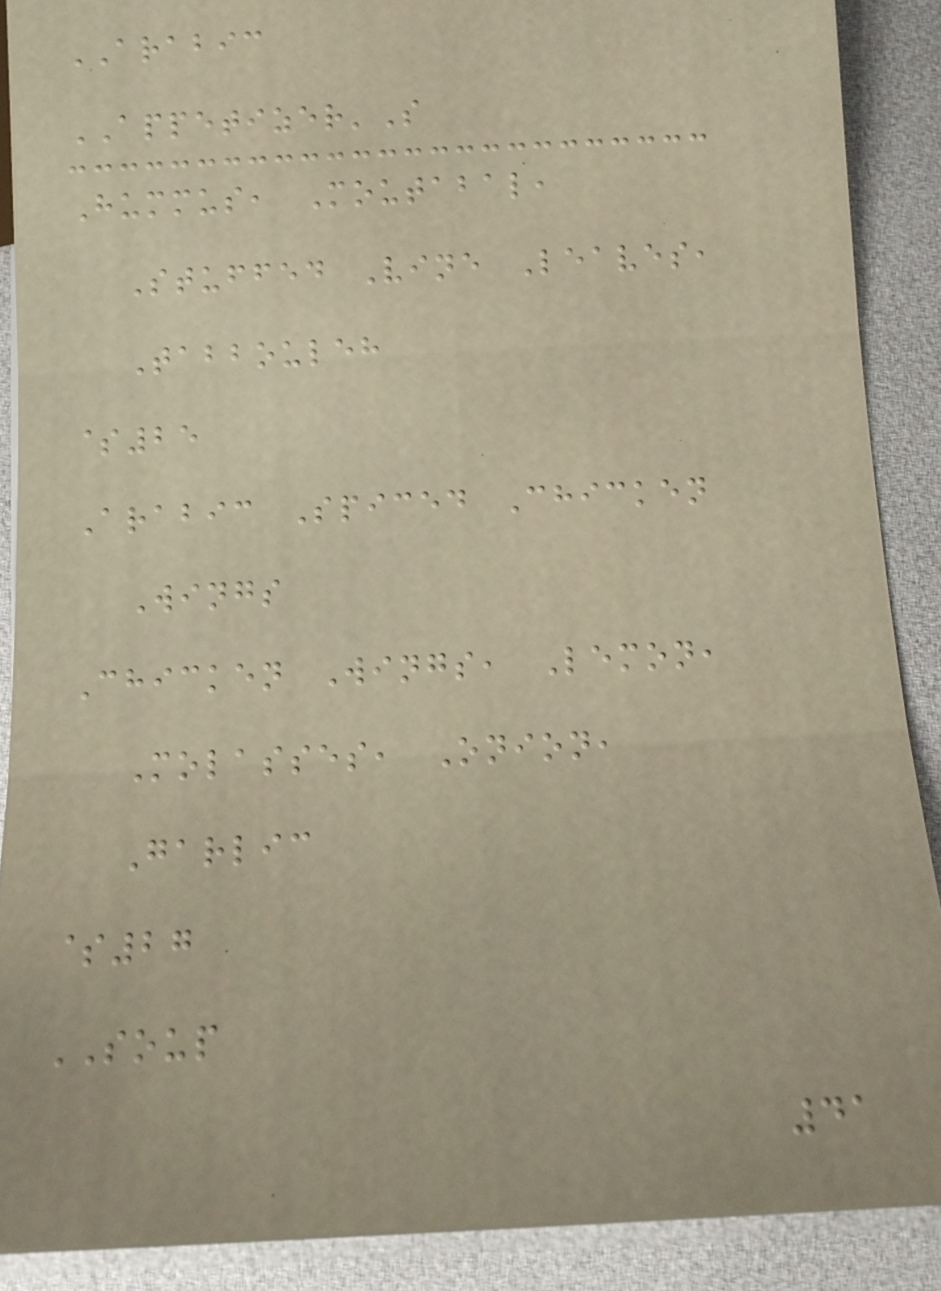ARABIC
APPETIZER'S
Hummus, Moutabal,
Stuffed Vine Leaves,
Tabbouleh
$25
Arabic Spiced Chicken
Wings
Chicken Wings, Lemon,
Molasses, Onion,
Garlic
$27
SOUP
41
